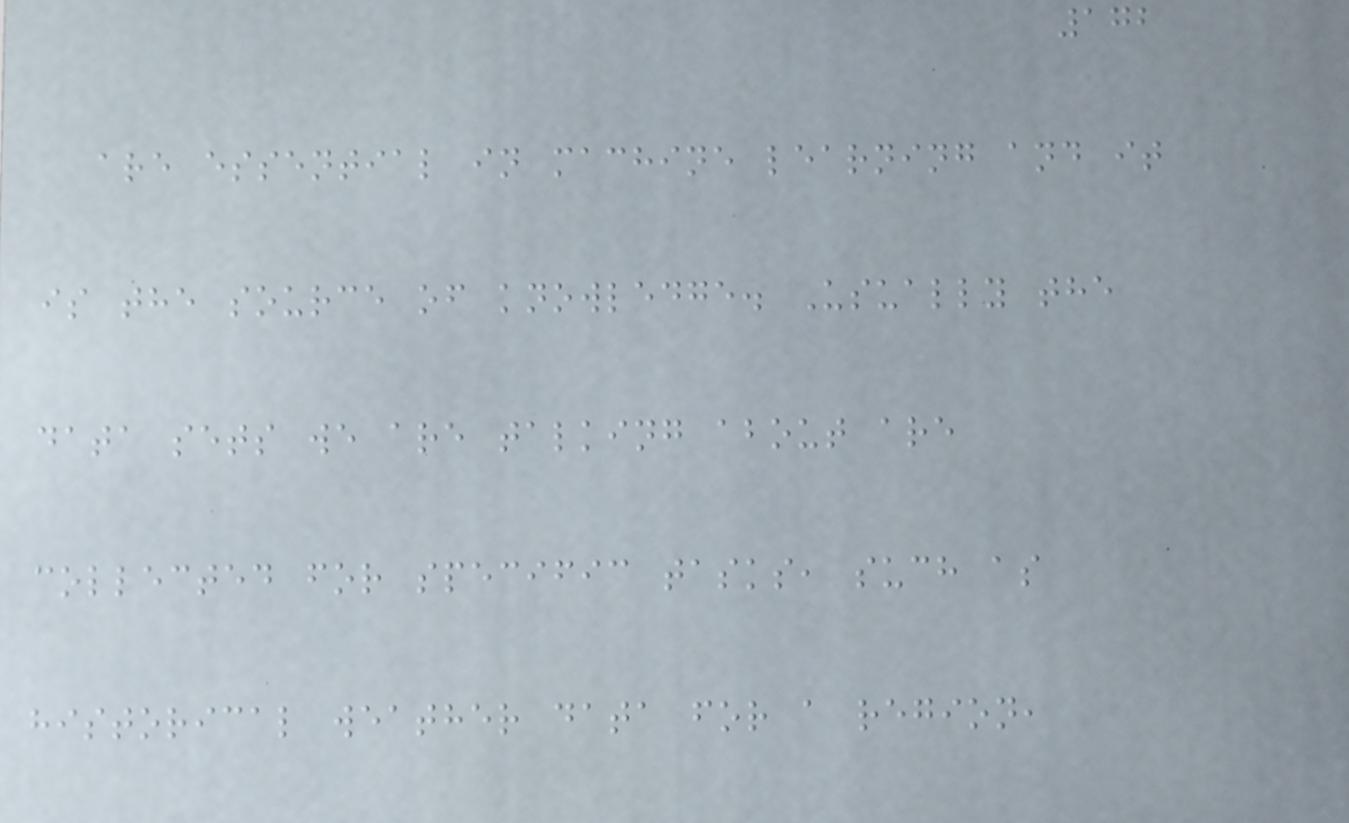172
are essential in machine learning and it
is the source of knowledge. Usually the
data sets we are talking about are
collected for specific tasks, such as
historical weather data for a region,
